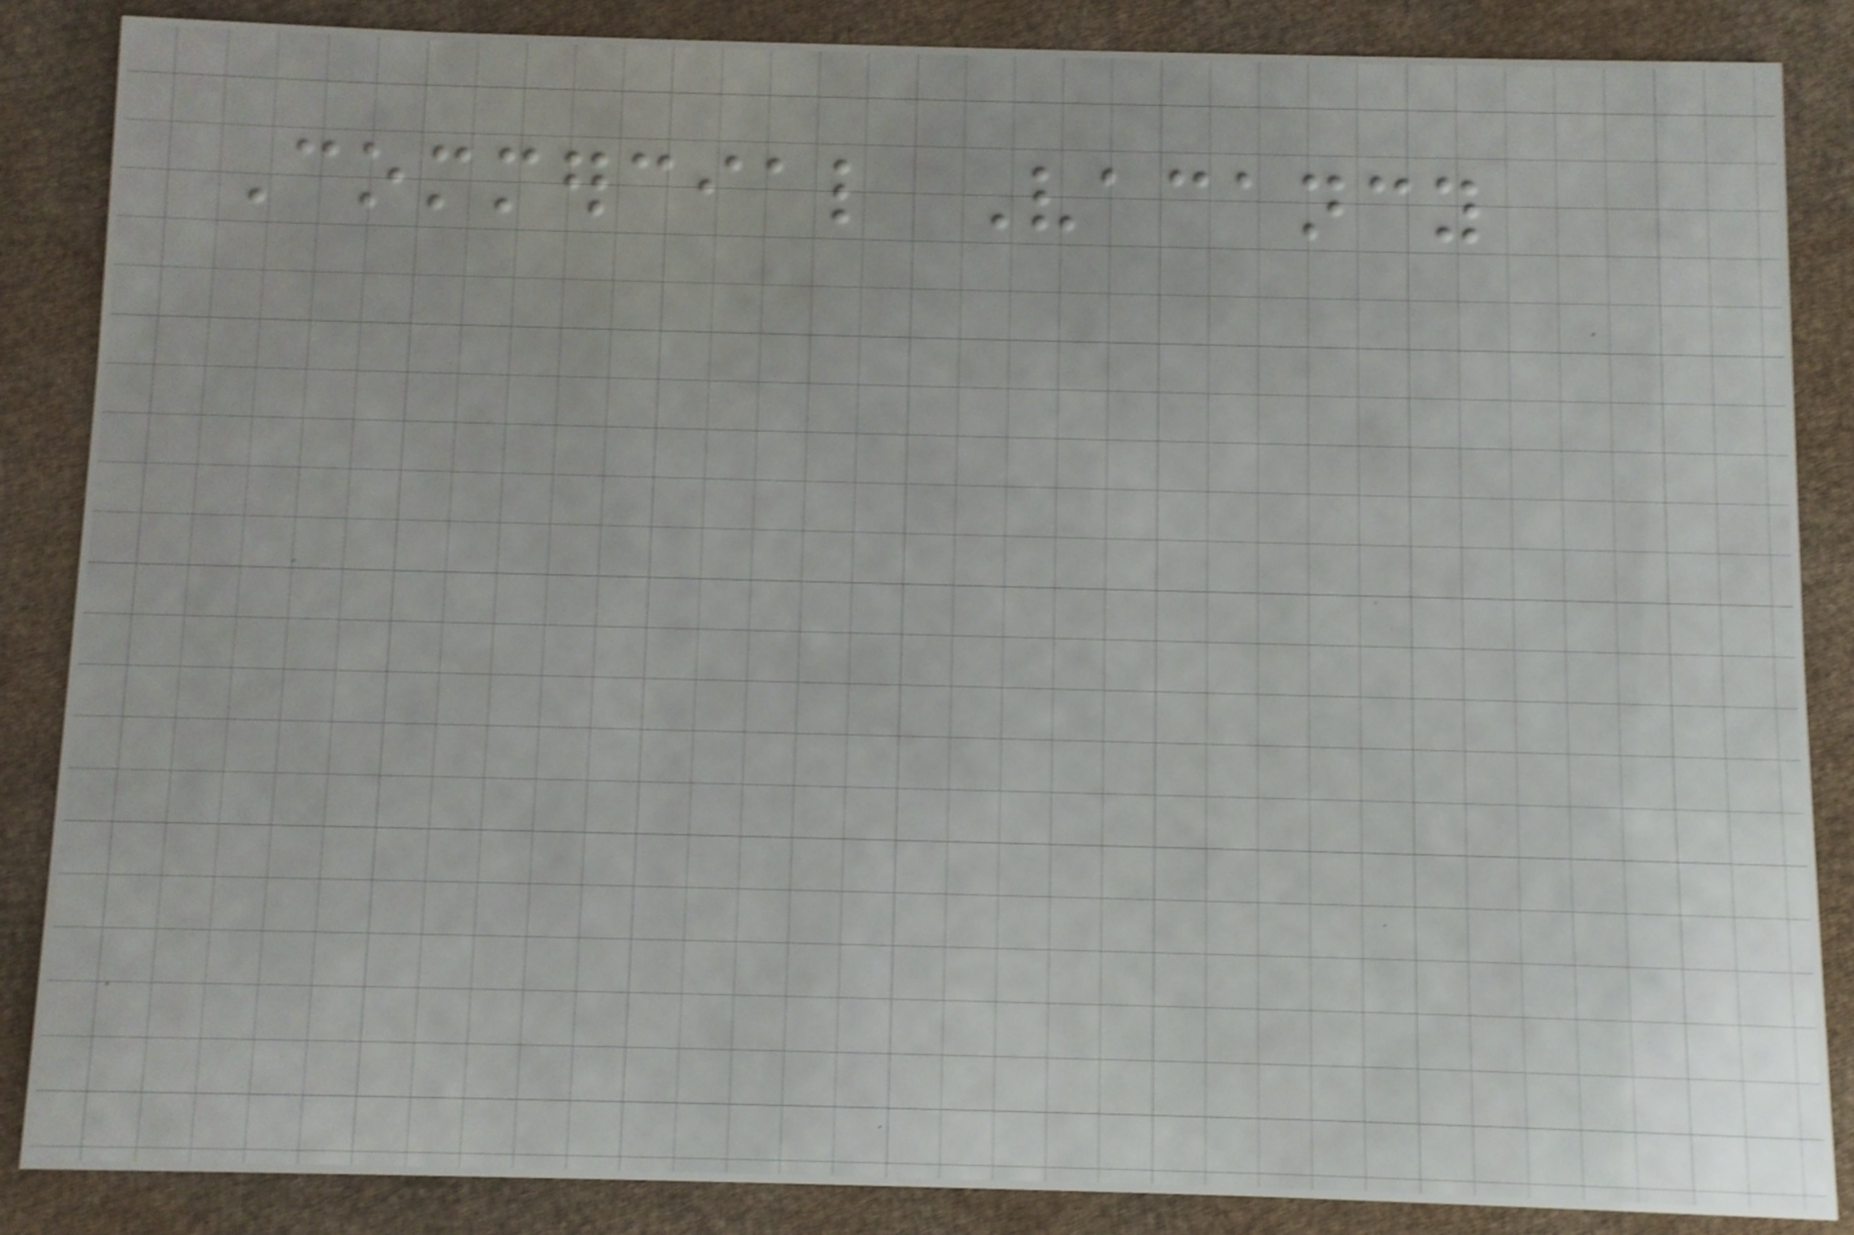Commercial Vacancy
